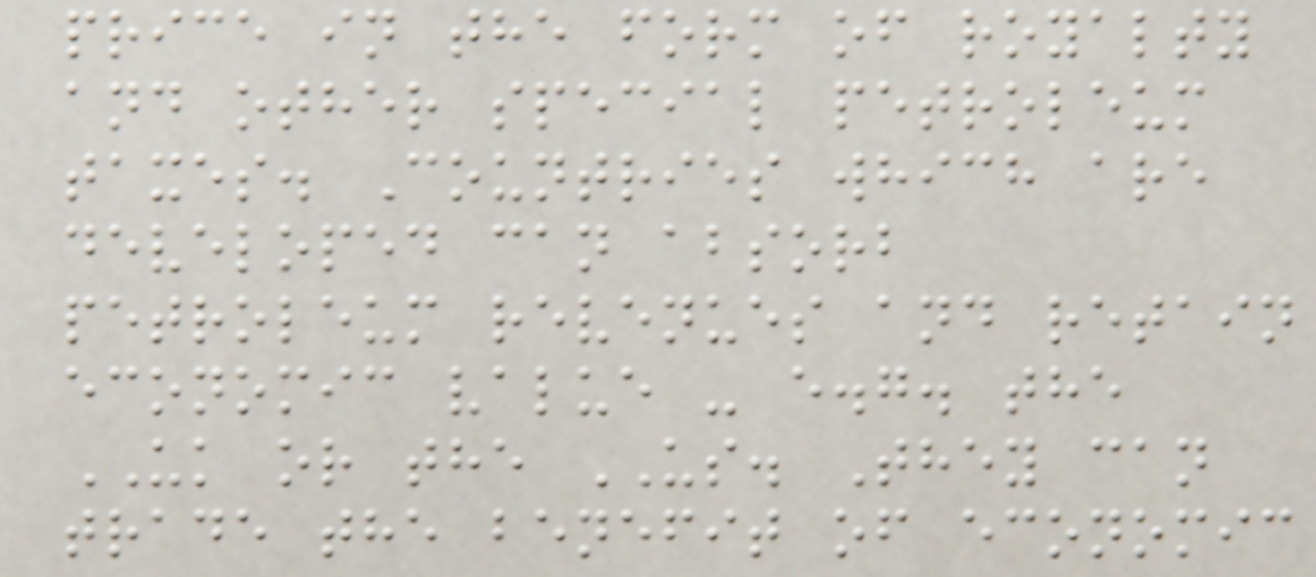price in the form of royalty
and other special petroleum
taxes. Countries which are
developed can absorb
petroleum revenues and retain
economic value - e.g. the
UK or the US. They can
trade the benefit of economic
